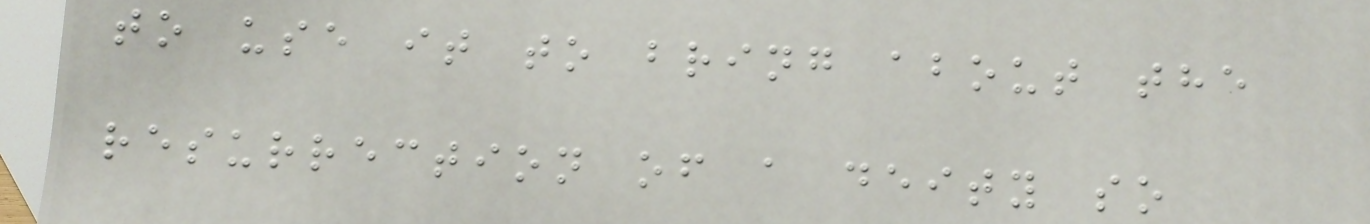to use it to bring about the
resurrection of a deity so
